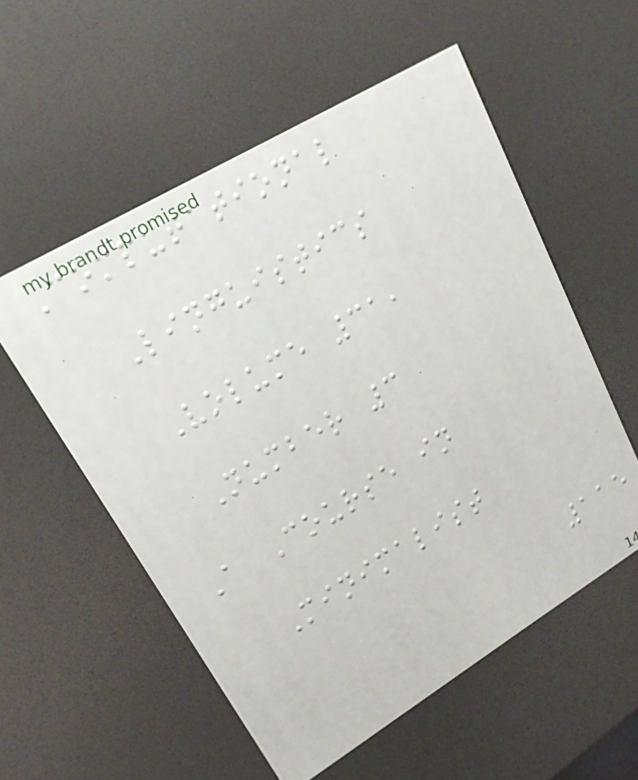Computational
Linguistics
Volume 31,
Number 3
A Course in
Minimalist
115
